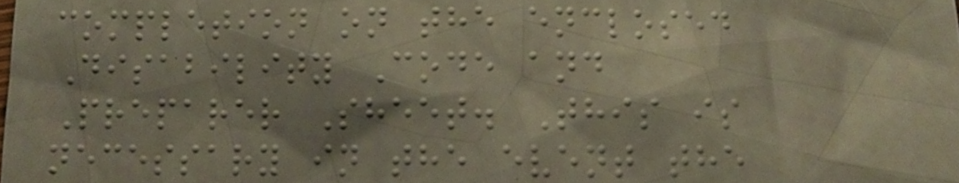completion on the enclosed
Disability Code and
Preparer Sheet. This is
necessary in the event the
